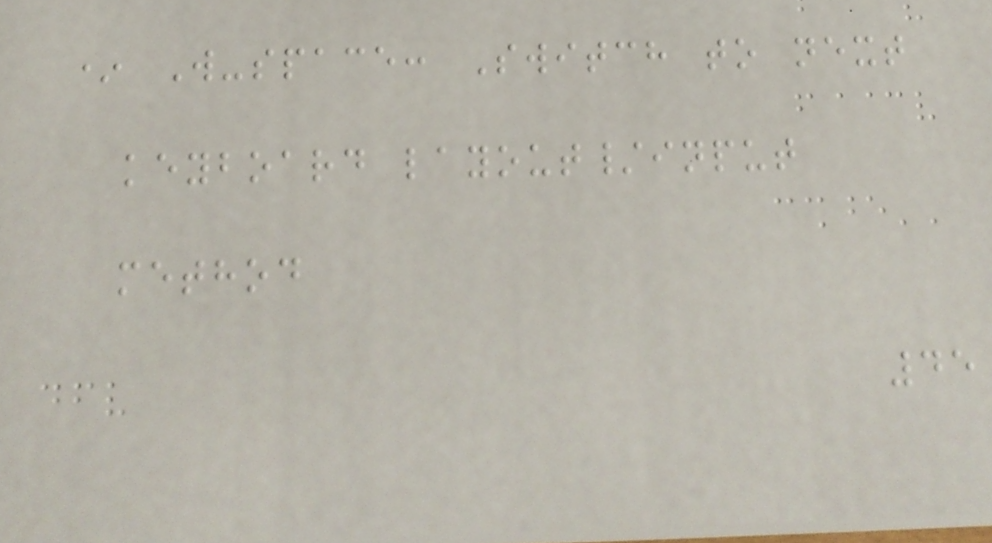* W-space: Switch to next
keyboard layout/input
method
45
